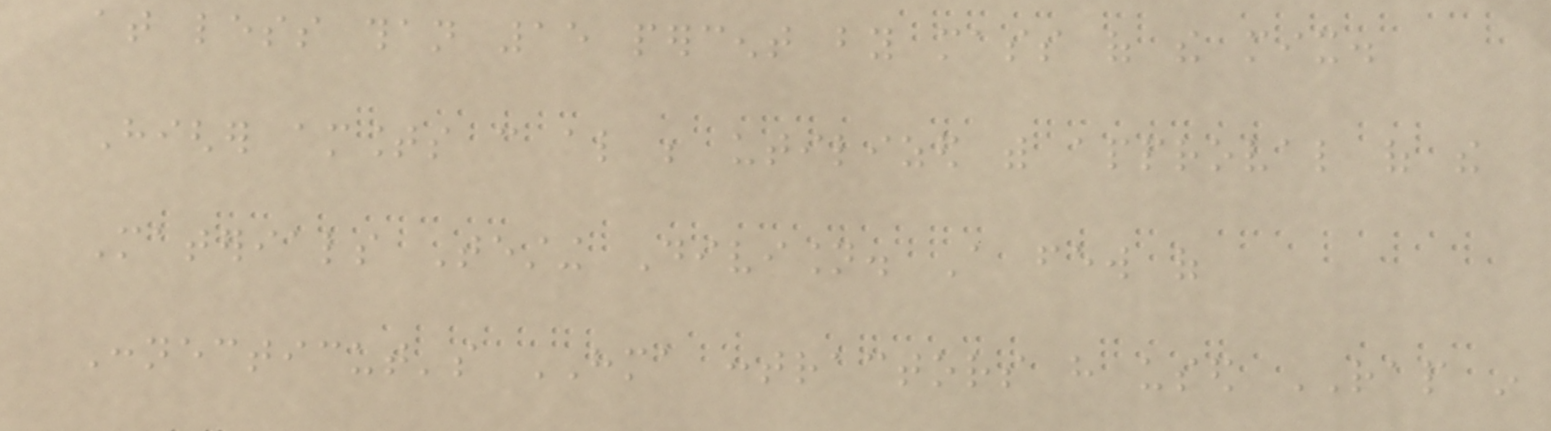at less than 15 percent by mass of the mix.
Higher amounts can also be utilized with approval of the
Materials Testing Division. A few of
Connecticut's HMA contractors have used RAP in
